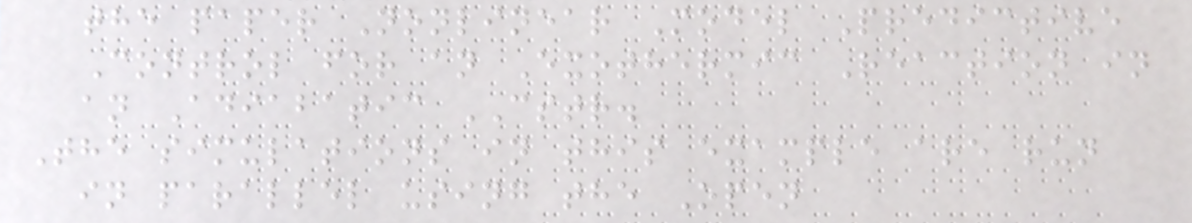the paper Nonlinear Model Predictive
Control for an Exothermic Reaction in
an Adiabatic CSTR.
The simulations in this example are run
in parallel using the Open
